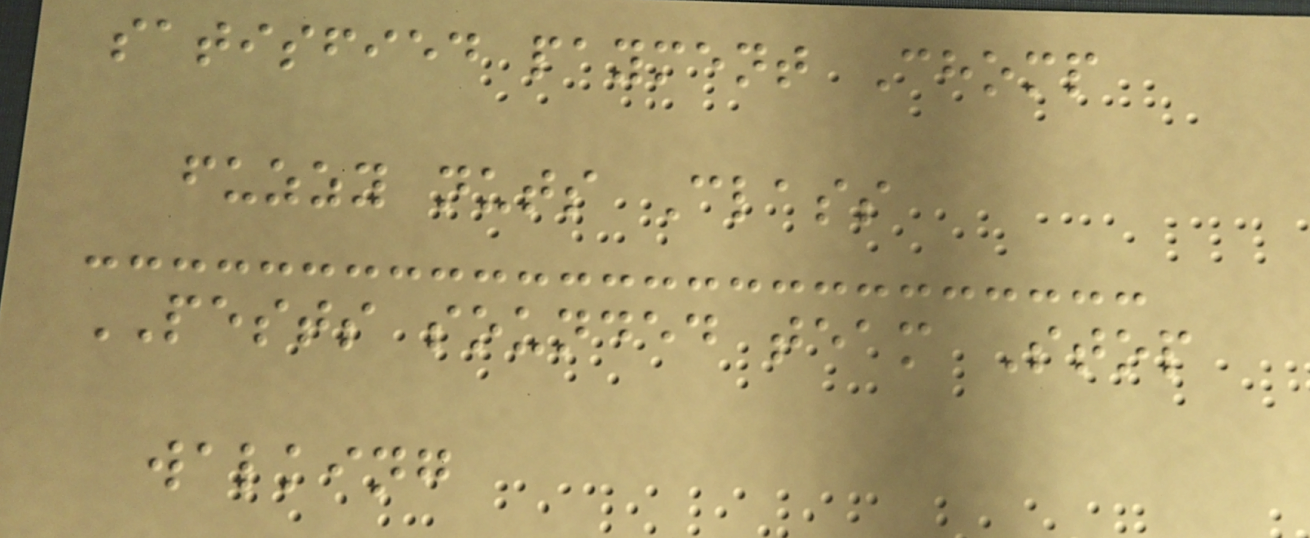satisfied payment Chomp
fuzzy nuts Class
PESTS sounded team Stop
walking
